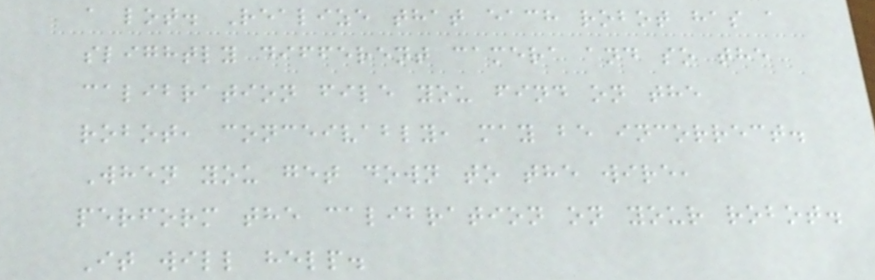a lot. Realize that each robot has a
slightly different camera and so the
calibration file you find on the
robot, conceivably, may be incorrect.
When you get down to the wire,
perform the calibration on your robot.
It will help.
